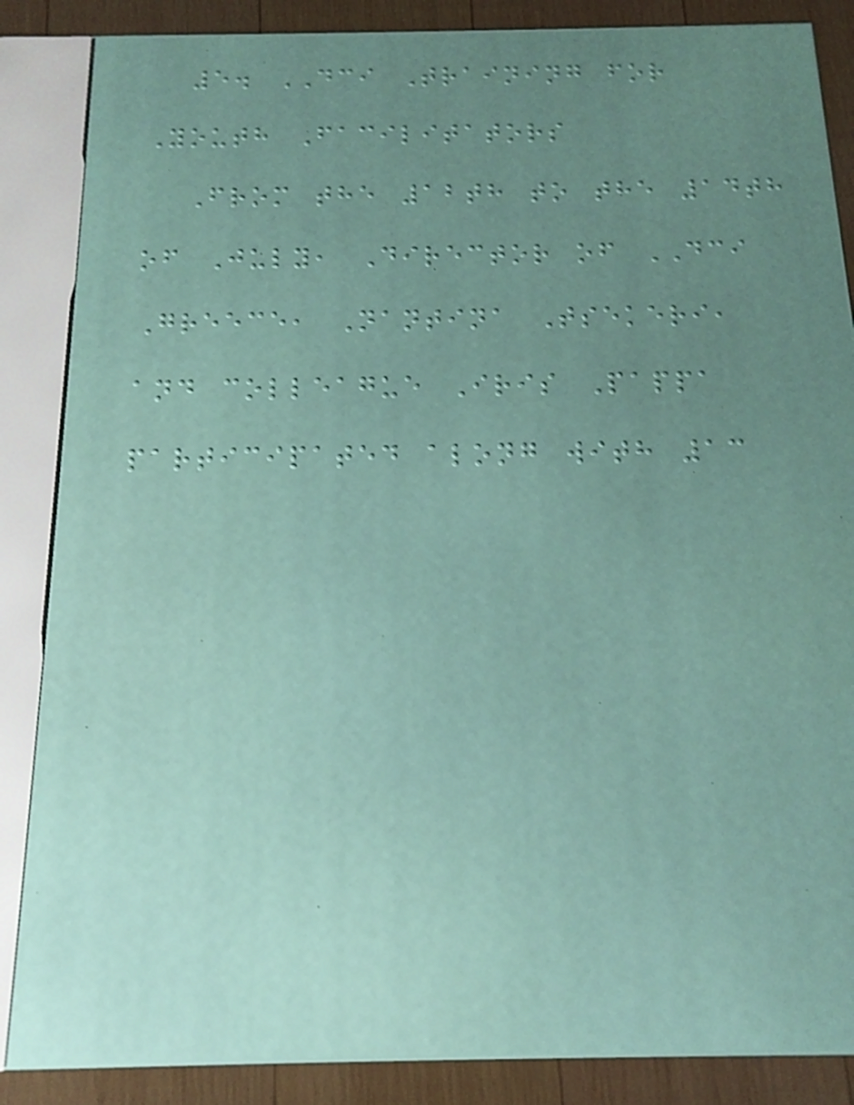5. DCI Training for
Youth Facilitators
From the 12th to the 14th
of July, Director of DCI
Greece, Nantina Tsekeri,
and colleague Iris Pappa
participated along with 13
